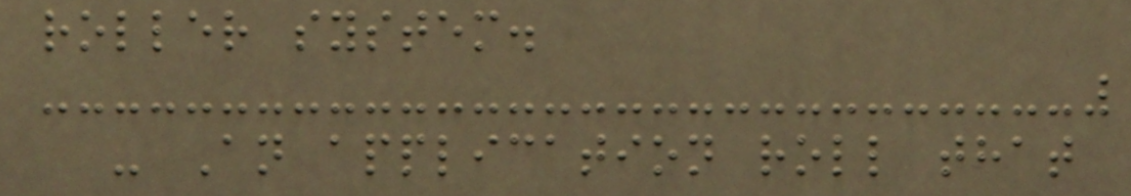roller system.
- An application roll that
